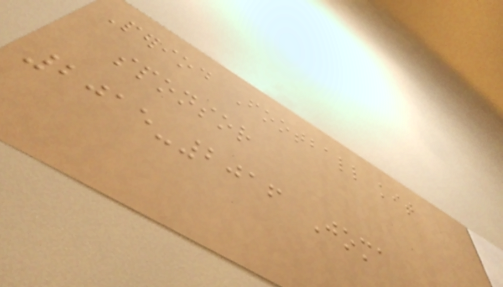Period Football kit
sponsor
2015-2016 Joma
